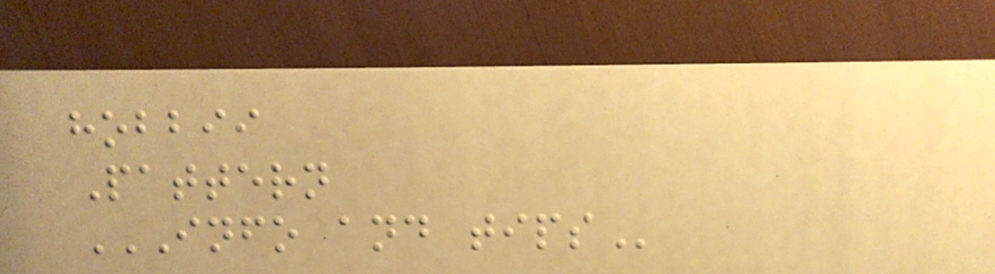hobbii
Pattern
INFO AND TIPS
